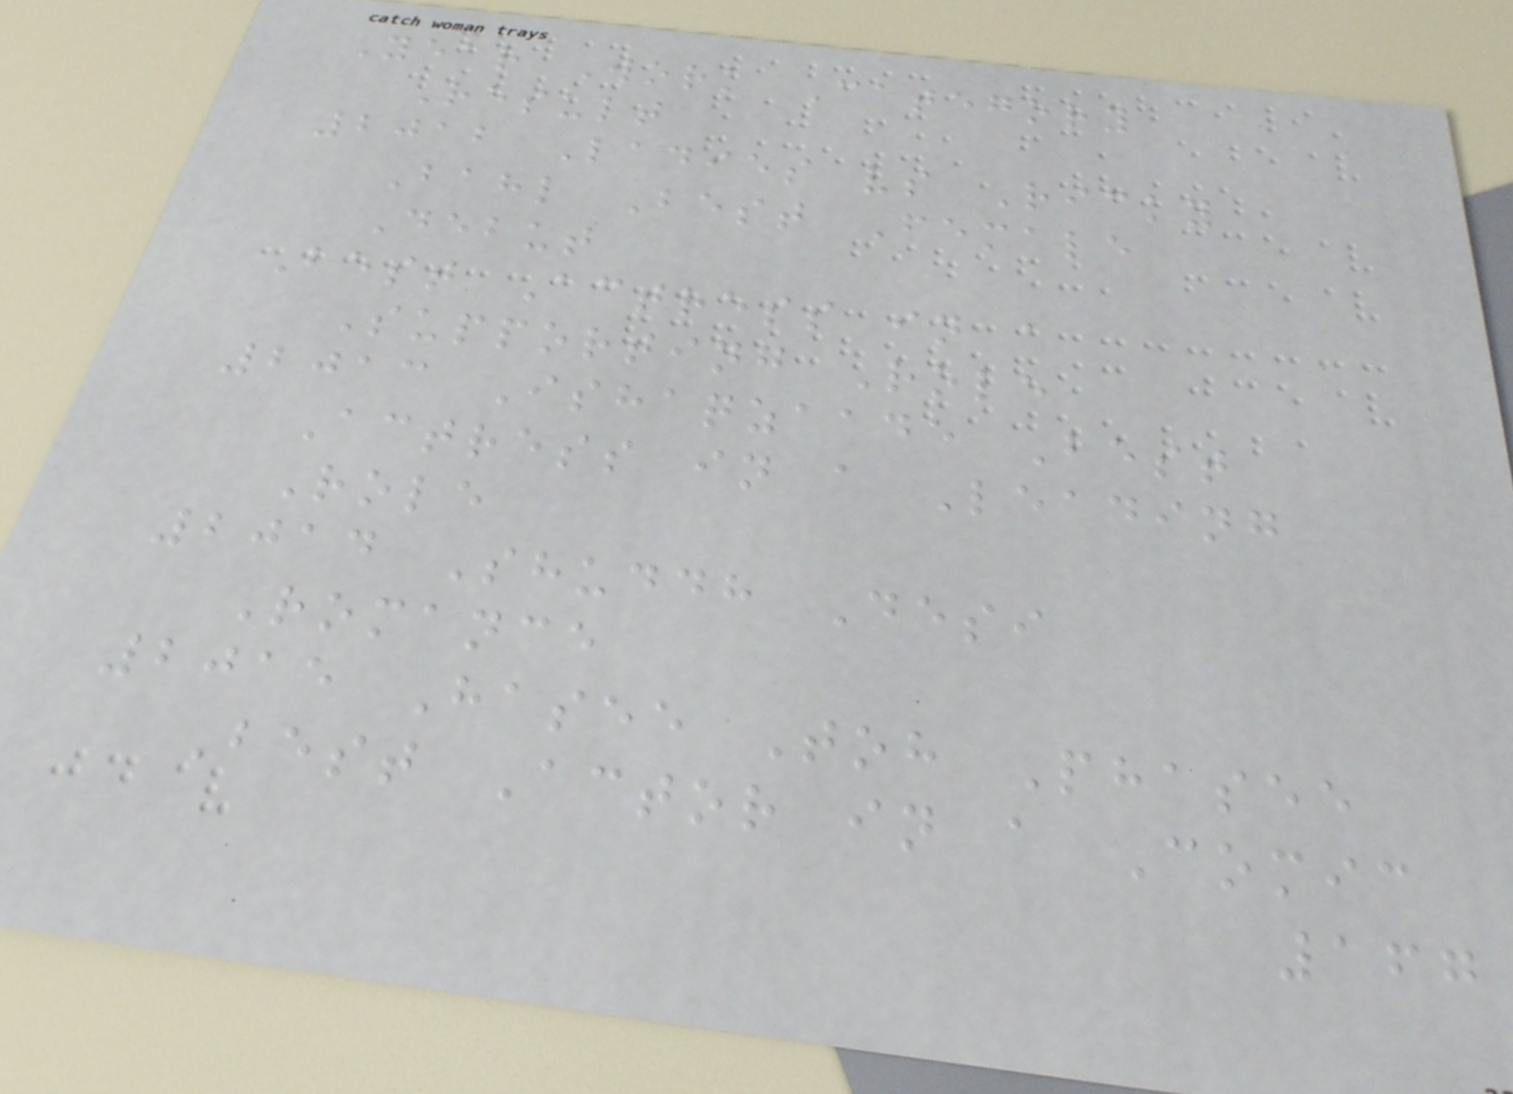Year Work Category
Result
2012 Ladies vs Ricky
Bahl Best Female
Debut
Best Actress in a
Supporting Role
2013 Ishaqzaade Best
Actress in a Leading
Role
2014 Shuddh Desi
Romance
2015 Hasee Toh Phasee
Best Actor in a Comic
167
